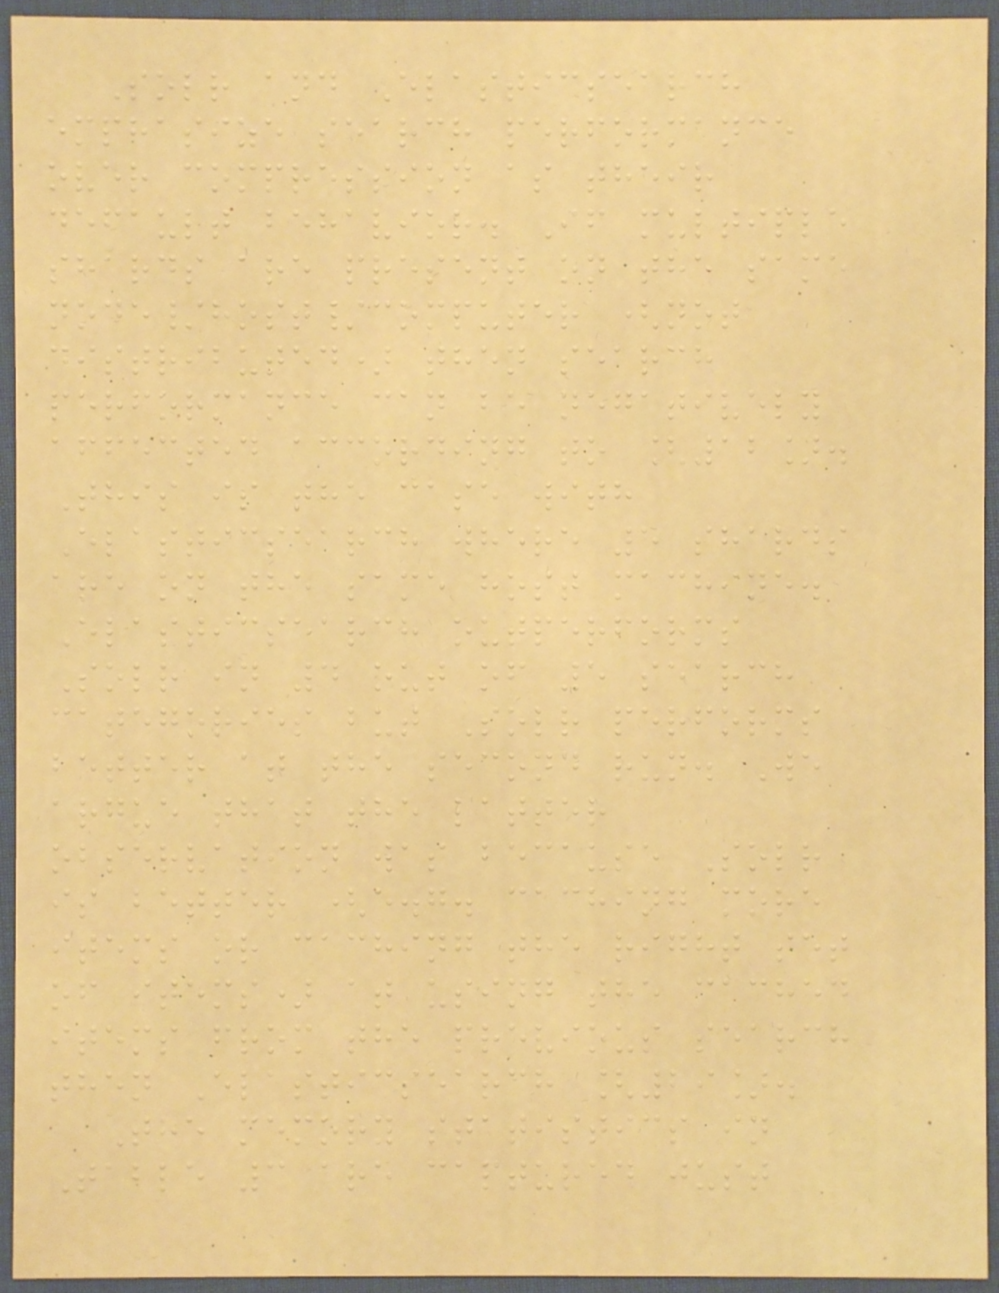Solr and Elasticsearch
emphasize search performance
over compression as their
default behavior. If multiple
shards are present on the same
node/host/computer (not
distributed) then search
performance can be negatively
affected according to [12].
This is the case with
Elasticsearch where 5 shards
are on the same host machine.
Elasticsearch outperforms
Solr in 4 out of 5 search
categories but Solr performs
better at the second run. We
argue that the latter
observation was because Solr
is better (e.g. caching more
items or caching the right set
of items) at using the cached
items from the previous search
then Elasticsearch [29].
The memory statistics in
Table 3 are captured just
